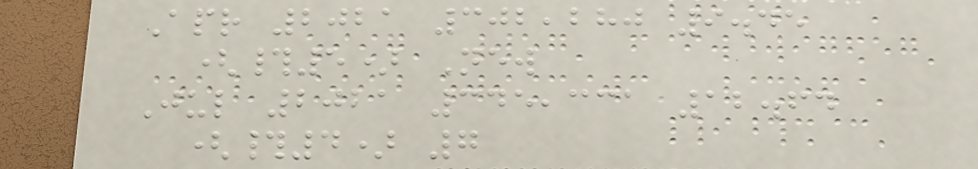Apr 2021 302,280 9.45
(#5) New
Jul 2021 345,331 12.64
(#4) 7
